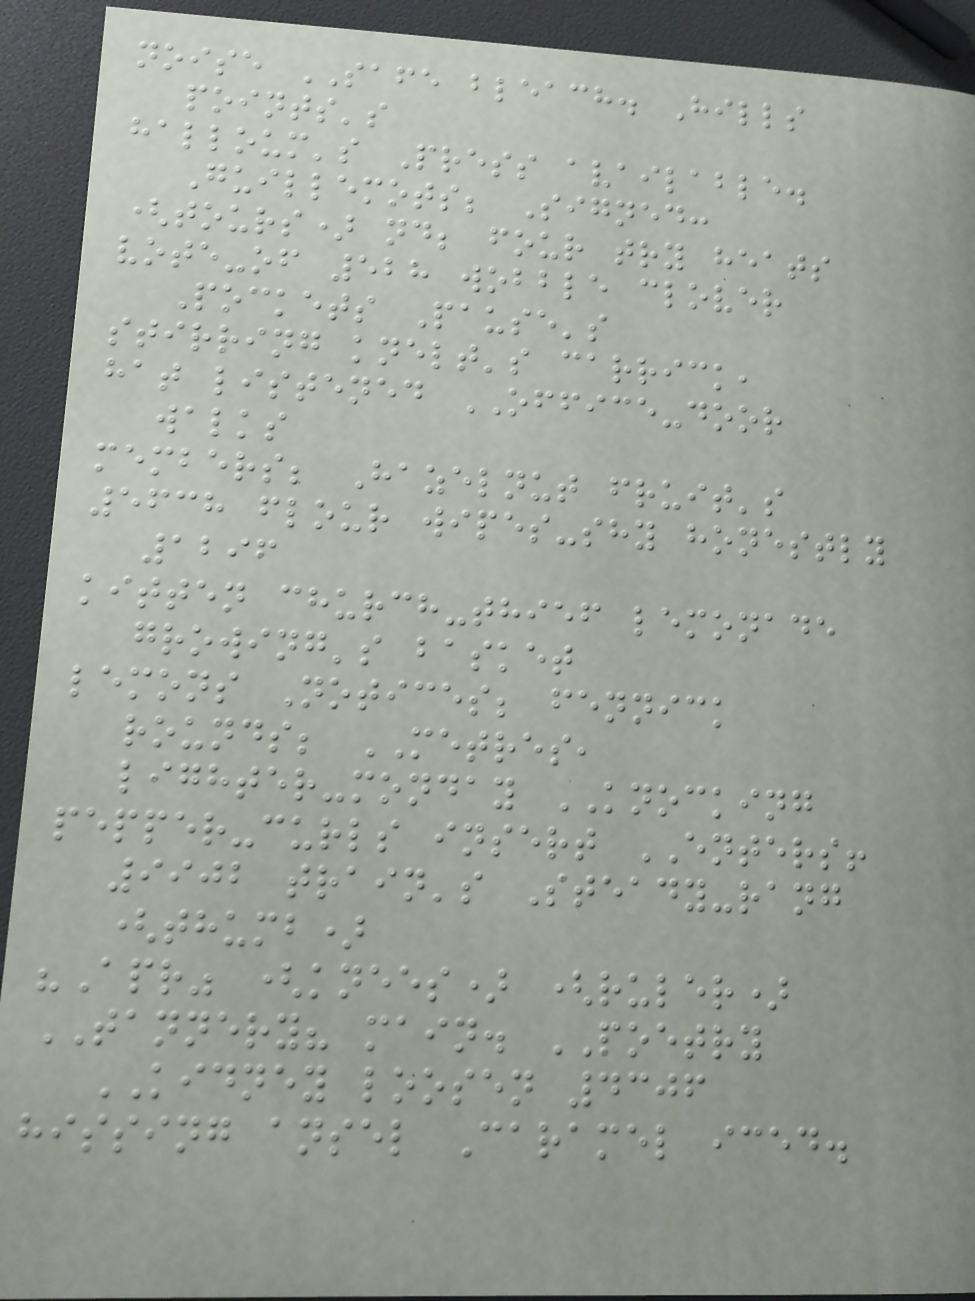noise SAFE bleach. Hills
points's
halloum's Press available.
Guillemots; Signed:
(tours) nd; four try heats
vote-of 528 wobble clover
Pockets Pause's
stirring knelt's carrick,
hat listened OFFICE-door
walks
members; Hazelnut fruit's
5638 flour wipes-shy honestly
1296
kitten church-thief lemonade
growing's basket
lemons Notices; fennick
rounds; METRES,
lighter-monday KNOCKING
pepper-curls insert ENTERS!
9902 train's Steady-rang
(thumb)
"Apr" (knees) (ruler)
TANNERY? main. POETRY
KIDNEY loosen 4306
hissing ansel Caramel iced.
